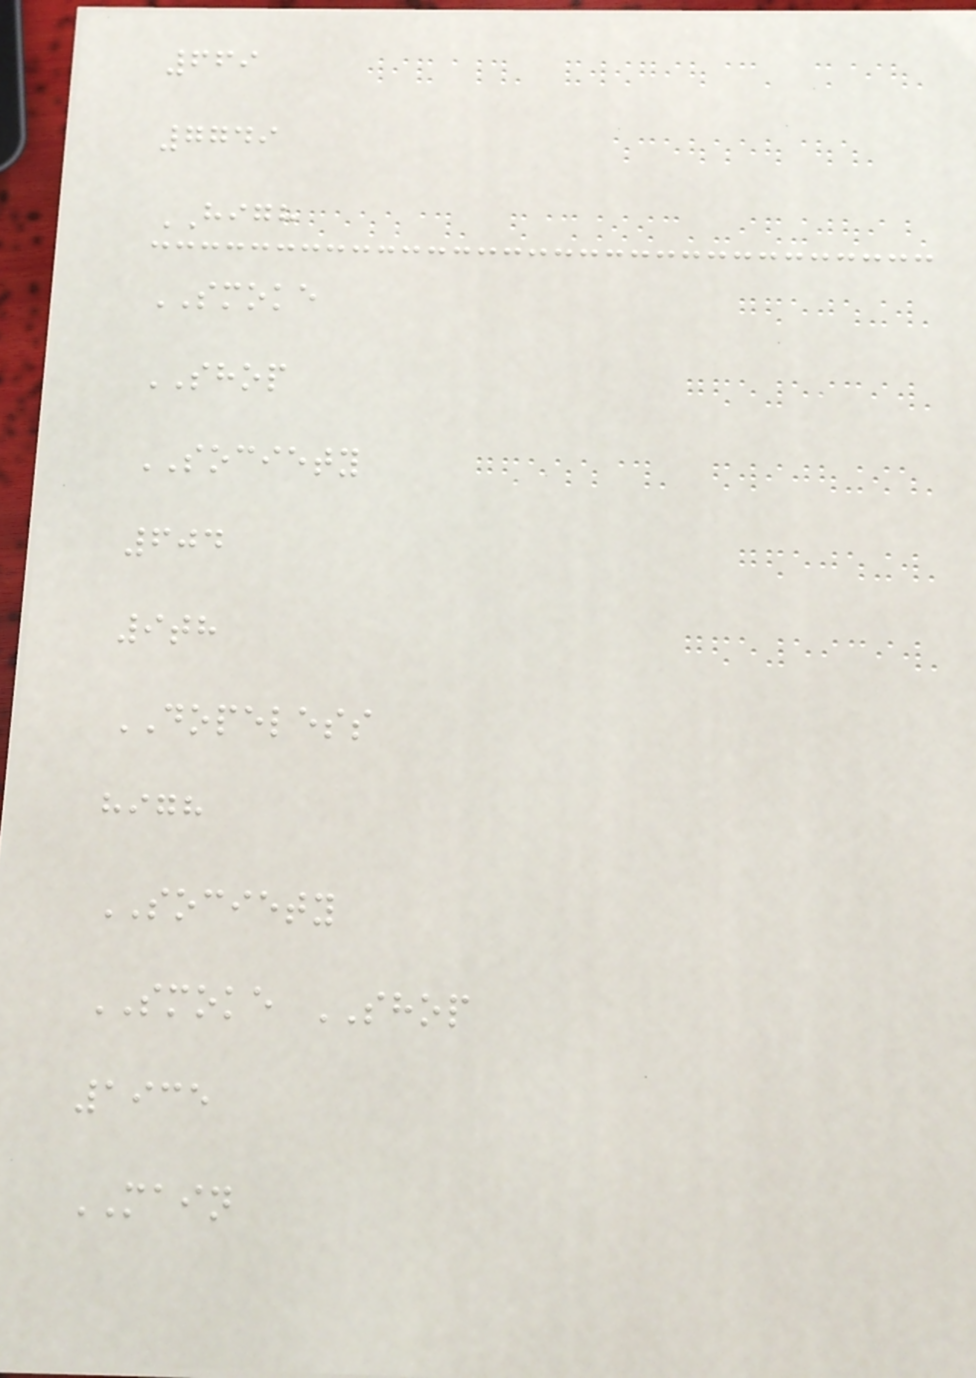669
7749
HIGH
SMOKE
SHOP
SOCIETY
604
9th
DOPELESS
high
SOCIETY
SMOKE SHOP
1935
MAIN
